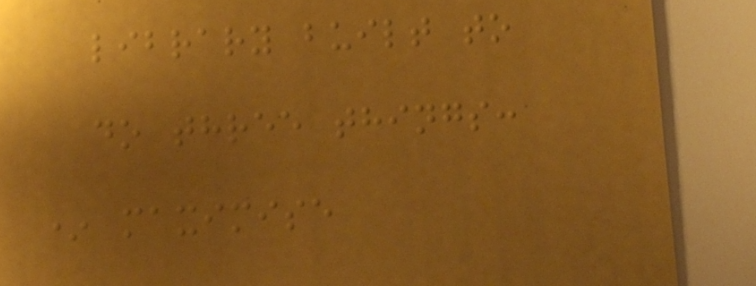library built to
do three things:
* maximise
